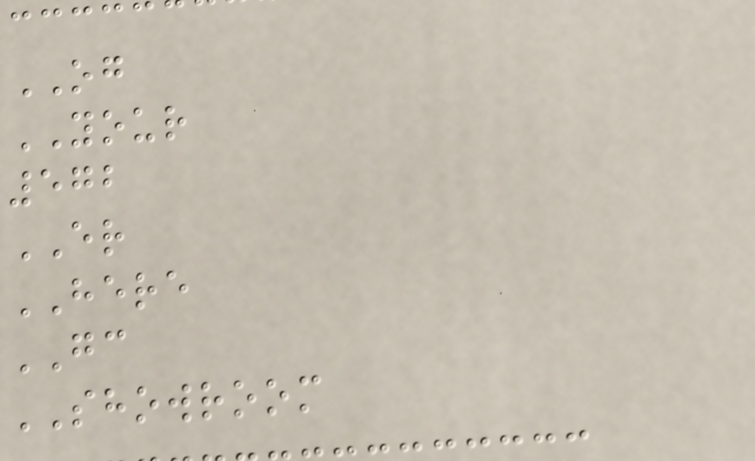OG
YOUR
572
ER
HERE
GC
SHOWROOM
